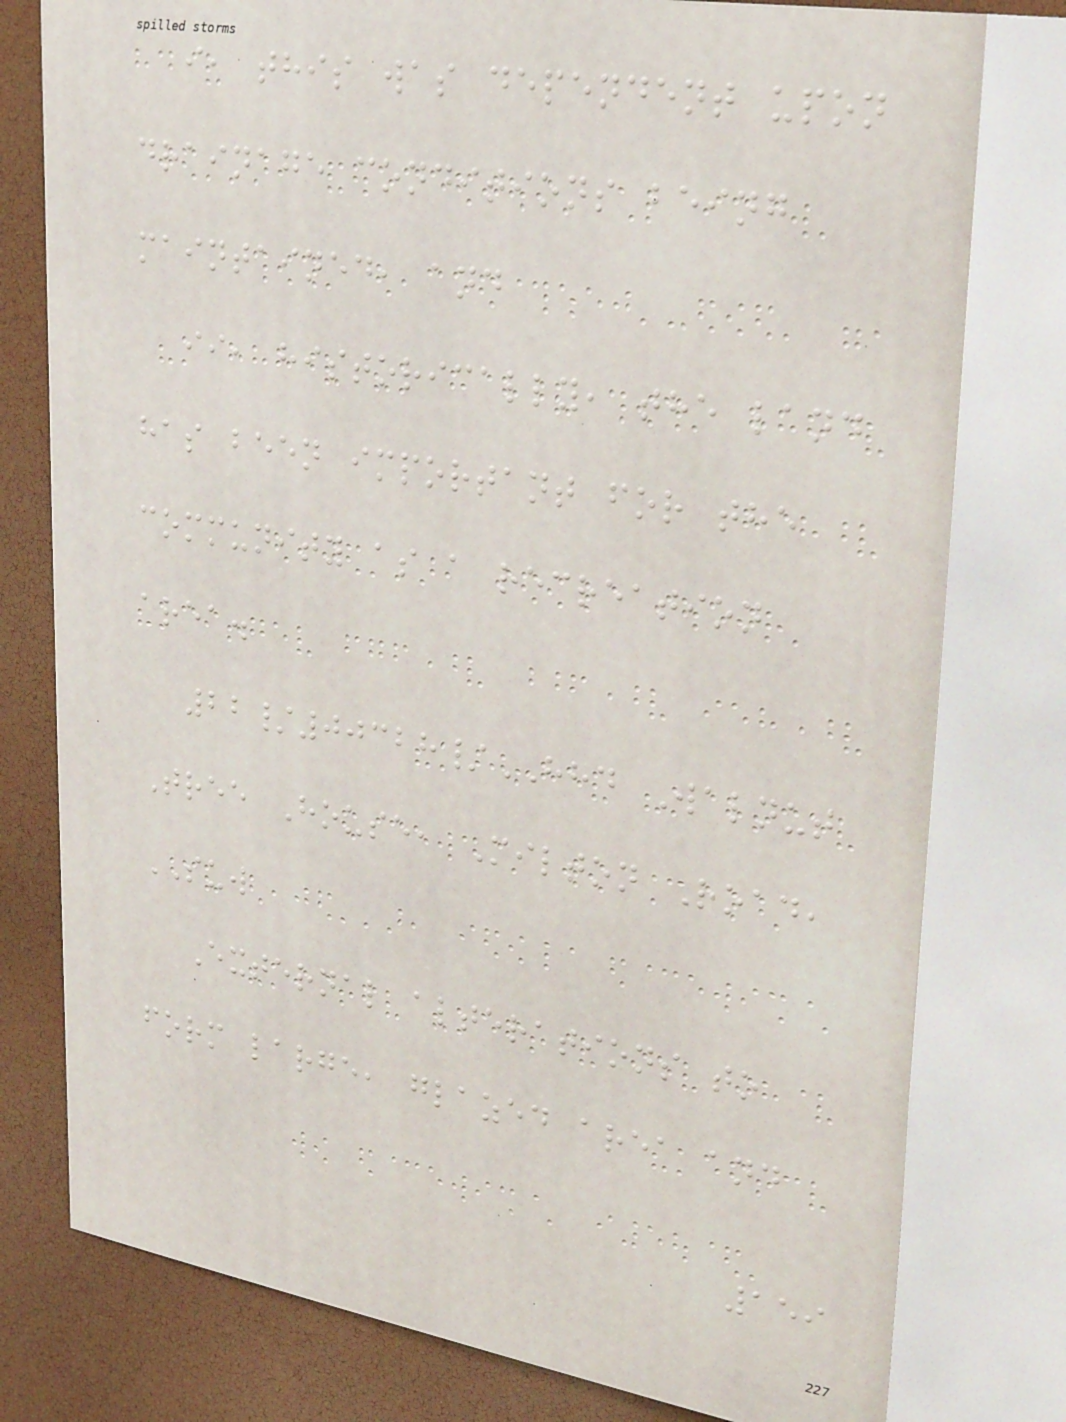i, this was dependent upon
drainage conditions being
maintained, and
ii, historically, the land
has been important for the
community as a recreation
area.
22/00328/HHD Walnut
Tree House, Milton Road,
SUW
External alterations to
form large, glazed area and
159
